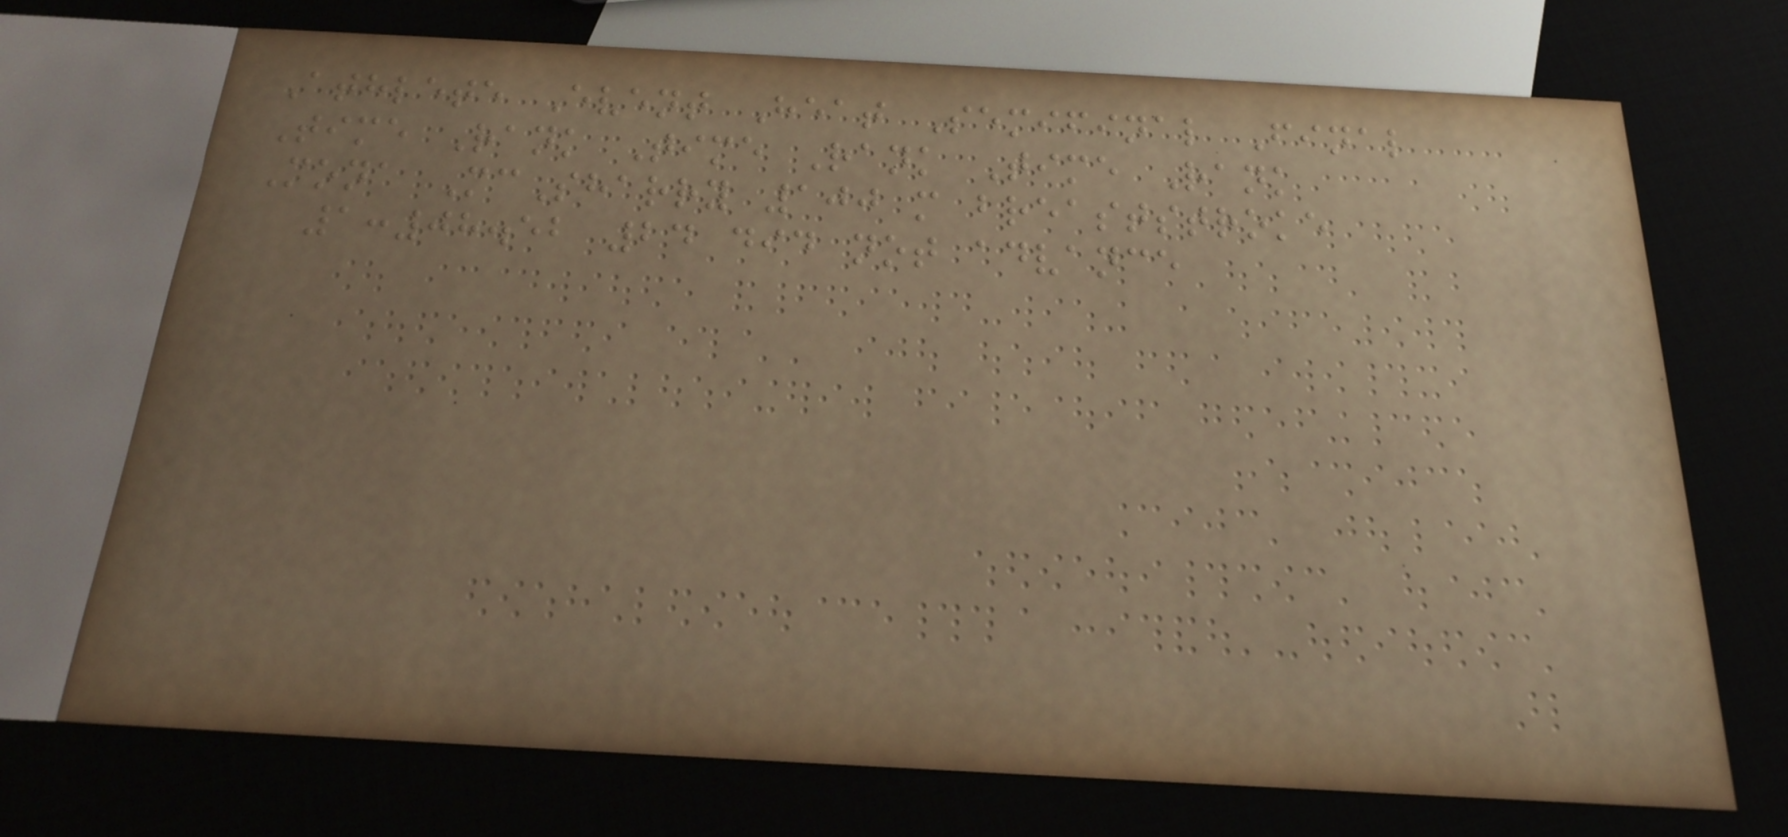Athlete Event Heat Semifinal Final
Time Rank Time Rank Time Rank
Mona McSharry 100 m breaststroke
1:08.52 24 did not advance
